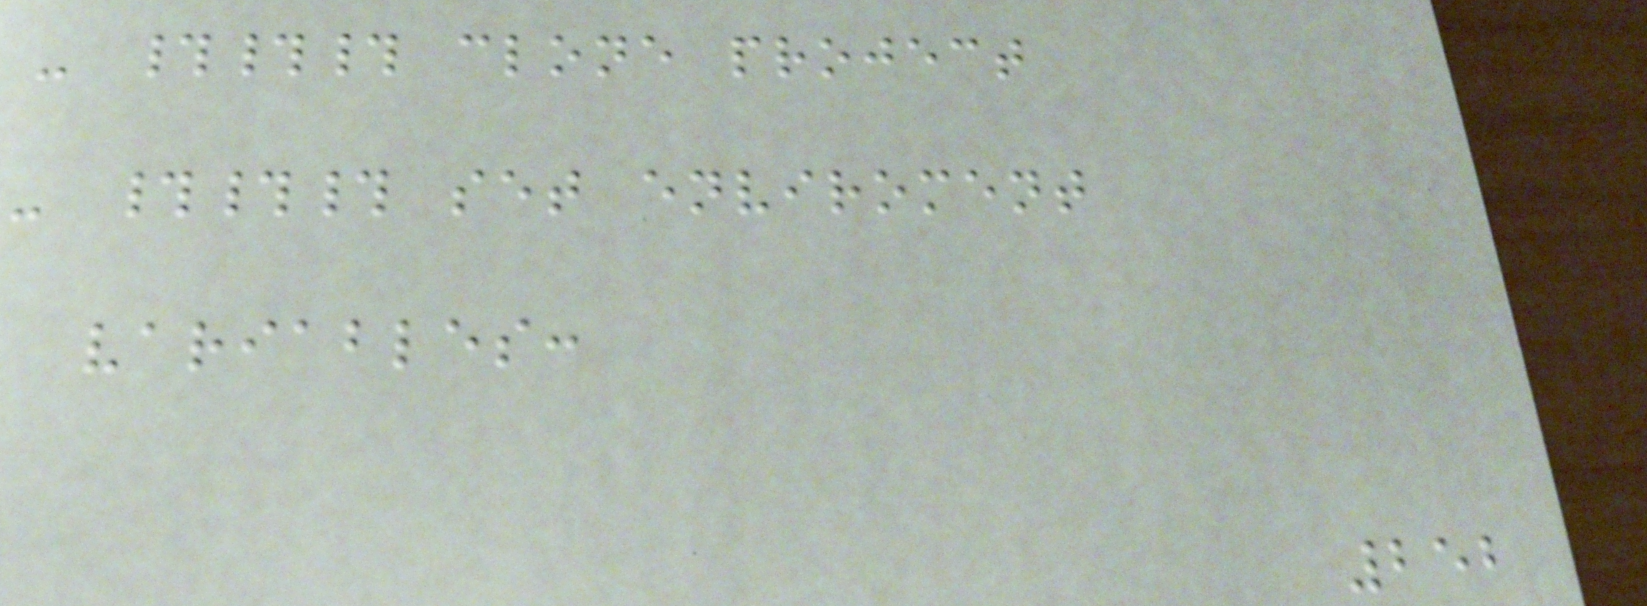- ### clone project
- ### set enviroment
variables:
252
